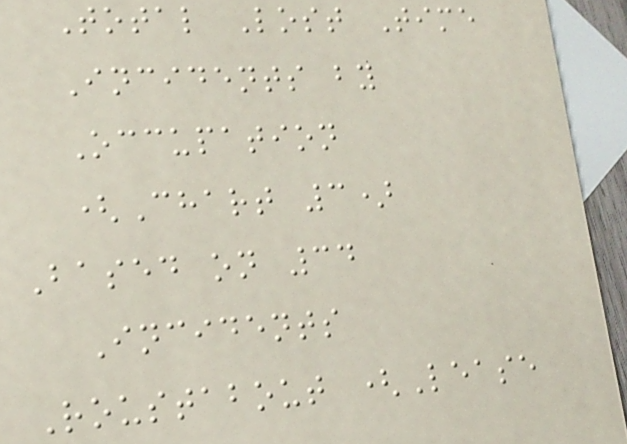Total Lost Time
Incidents by
Occupation
(Chart 3)
Based on 34
Incidents
Roustabout (Lease
